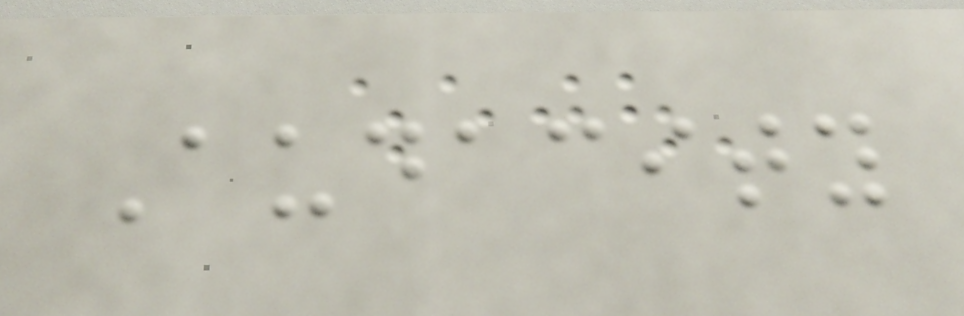Audacity
